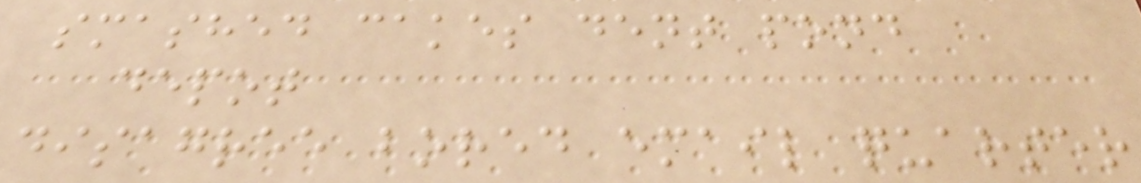smashed cakes dent pond
depot
disagree bored email quarter
